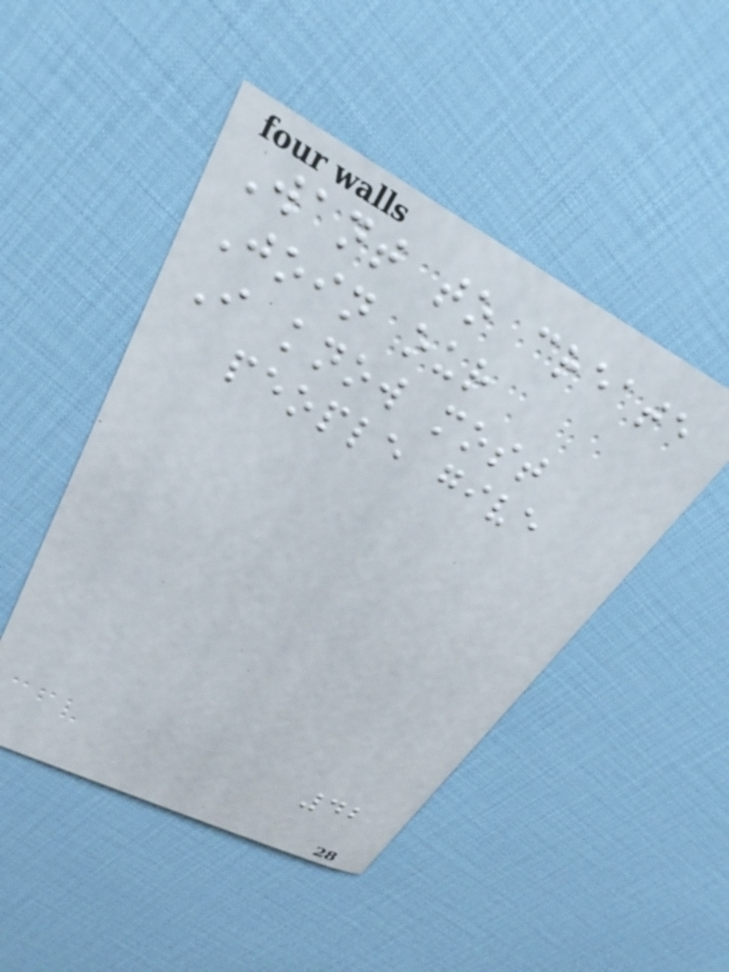Want to create
Join our
I know most
people give
42
